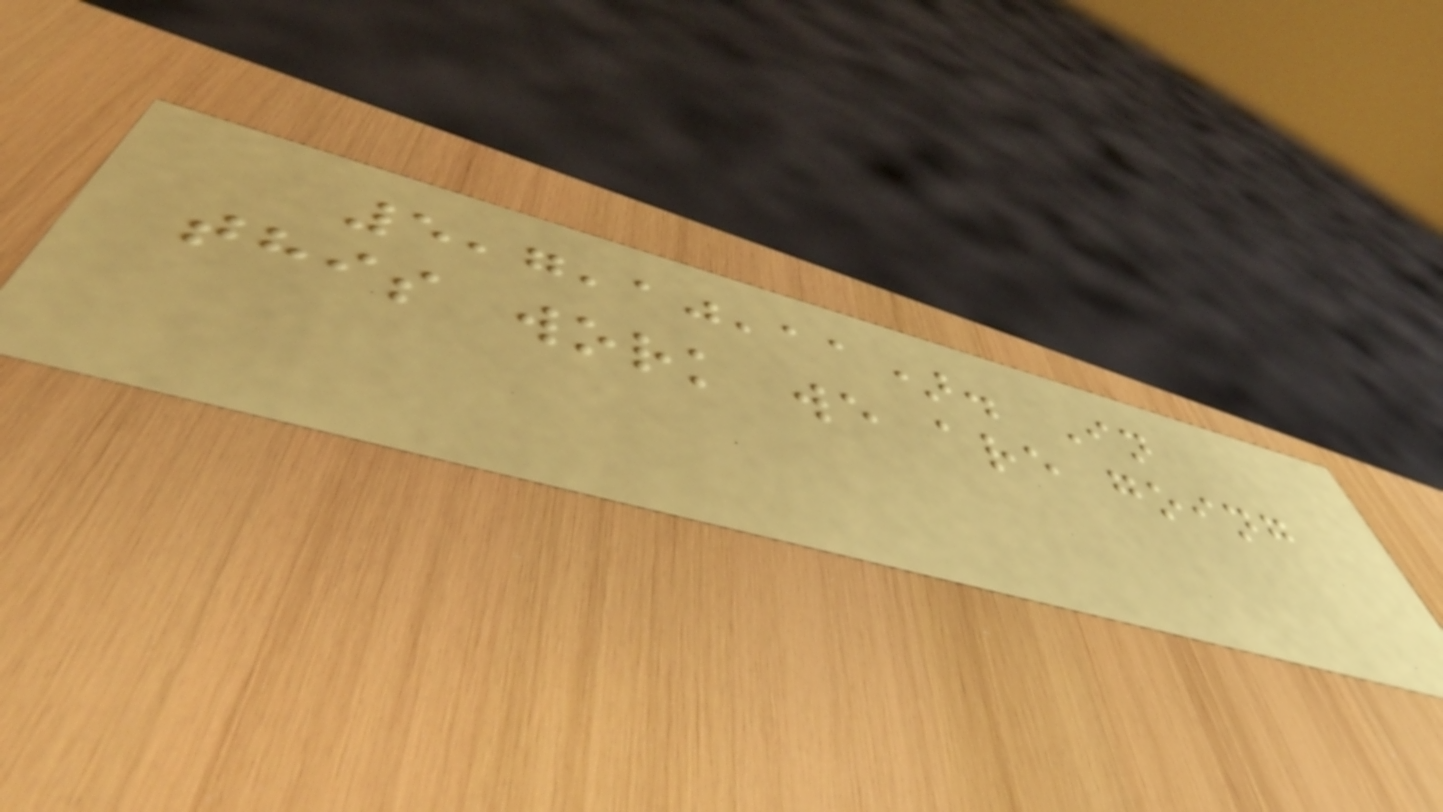5,7,10,11). In
this work we are going
